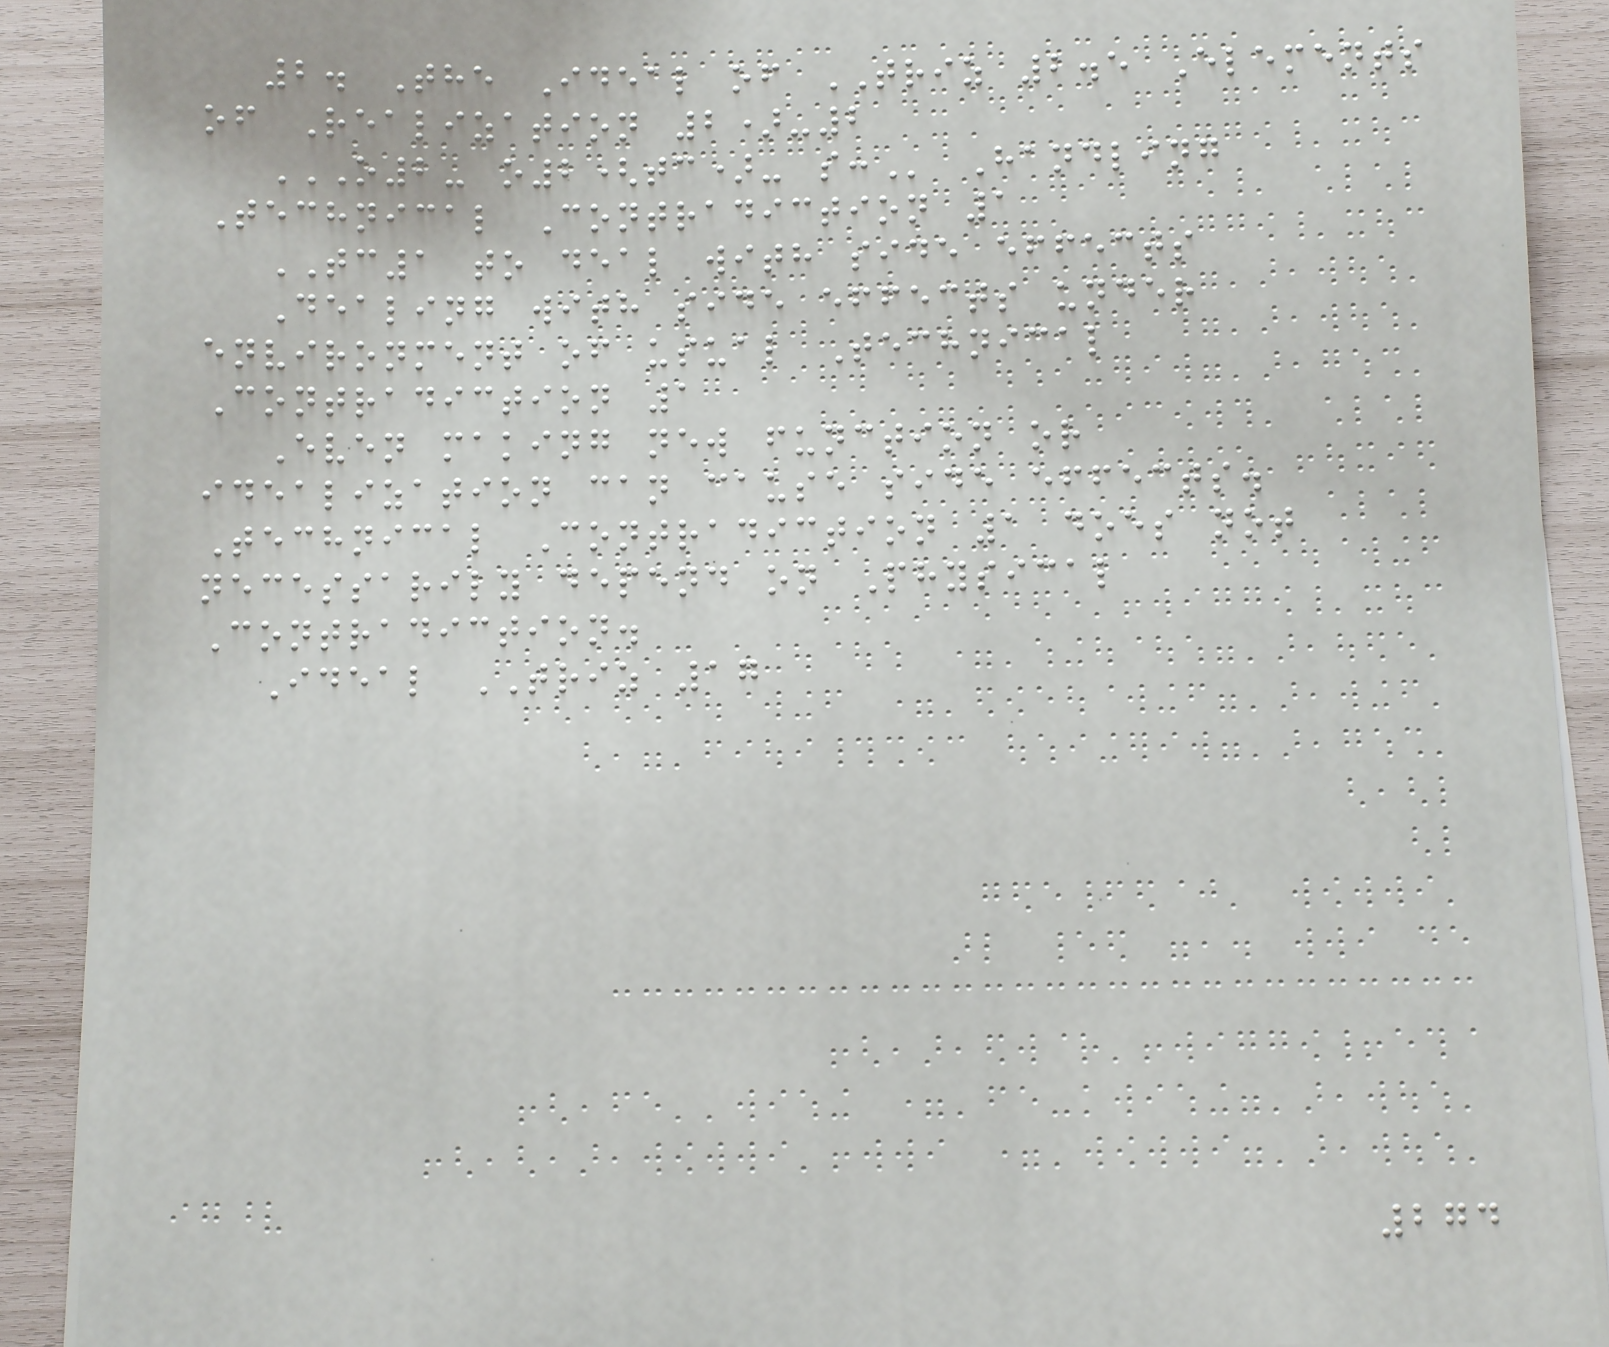2. The Ideal of TRIZ 2.5 Elements
of Realization 2)-2
O2- O2(TC)- S: Handling
Technical Contradiction 1
TC1 to deal with side effects
Dealing with side effects under
environment of usual Technical
Contradiction 1
Even making new function or
idealization can cause side effects.
Technical Contradiction 1 does not
necessarily depend on Physical
Contradiction.
Ideal TRIZ 17
274
